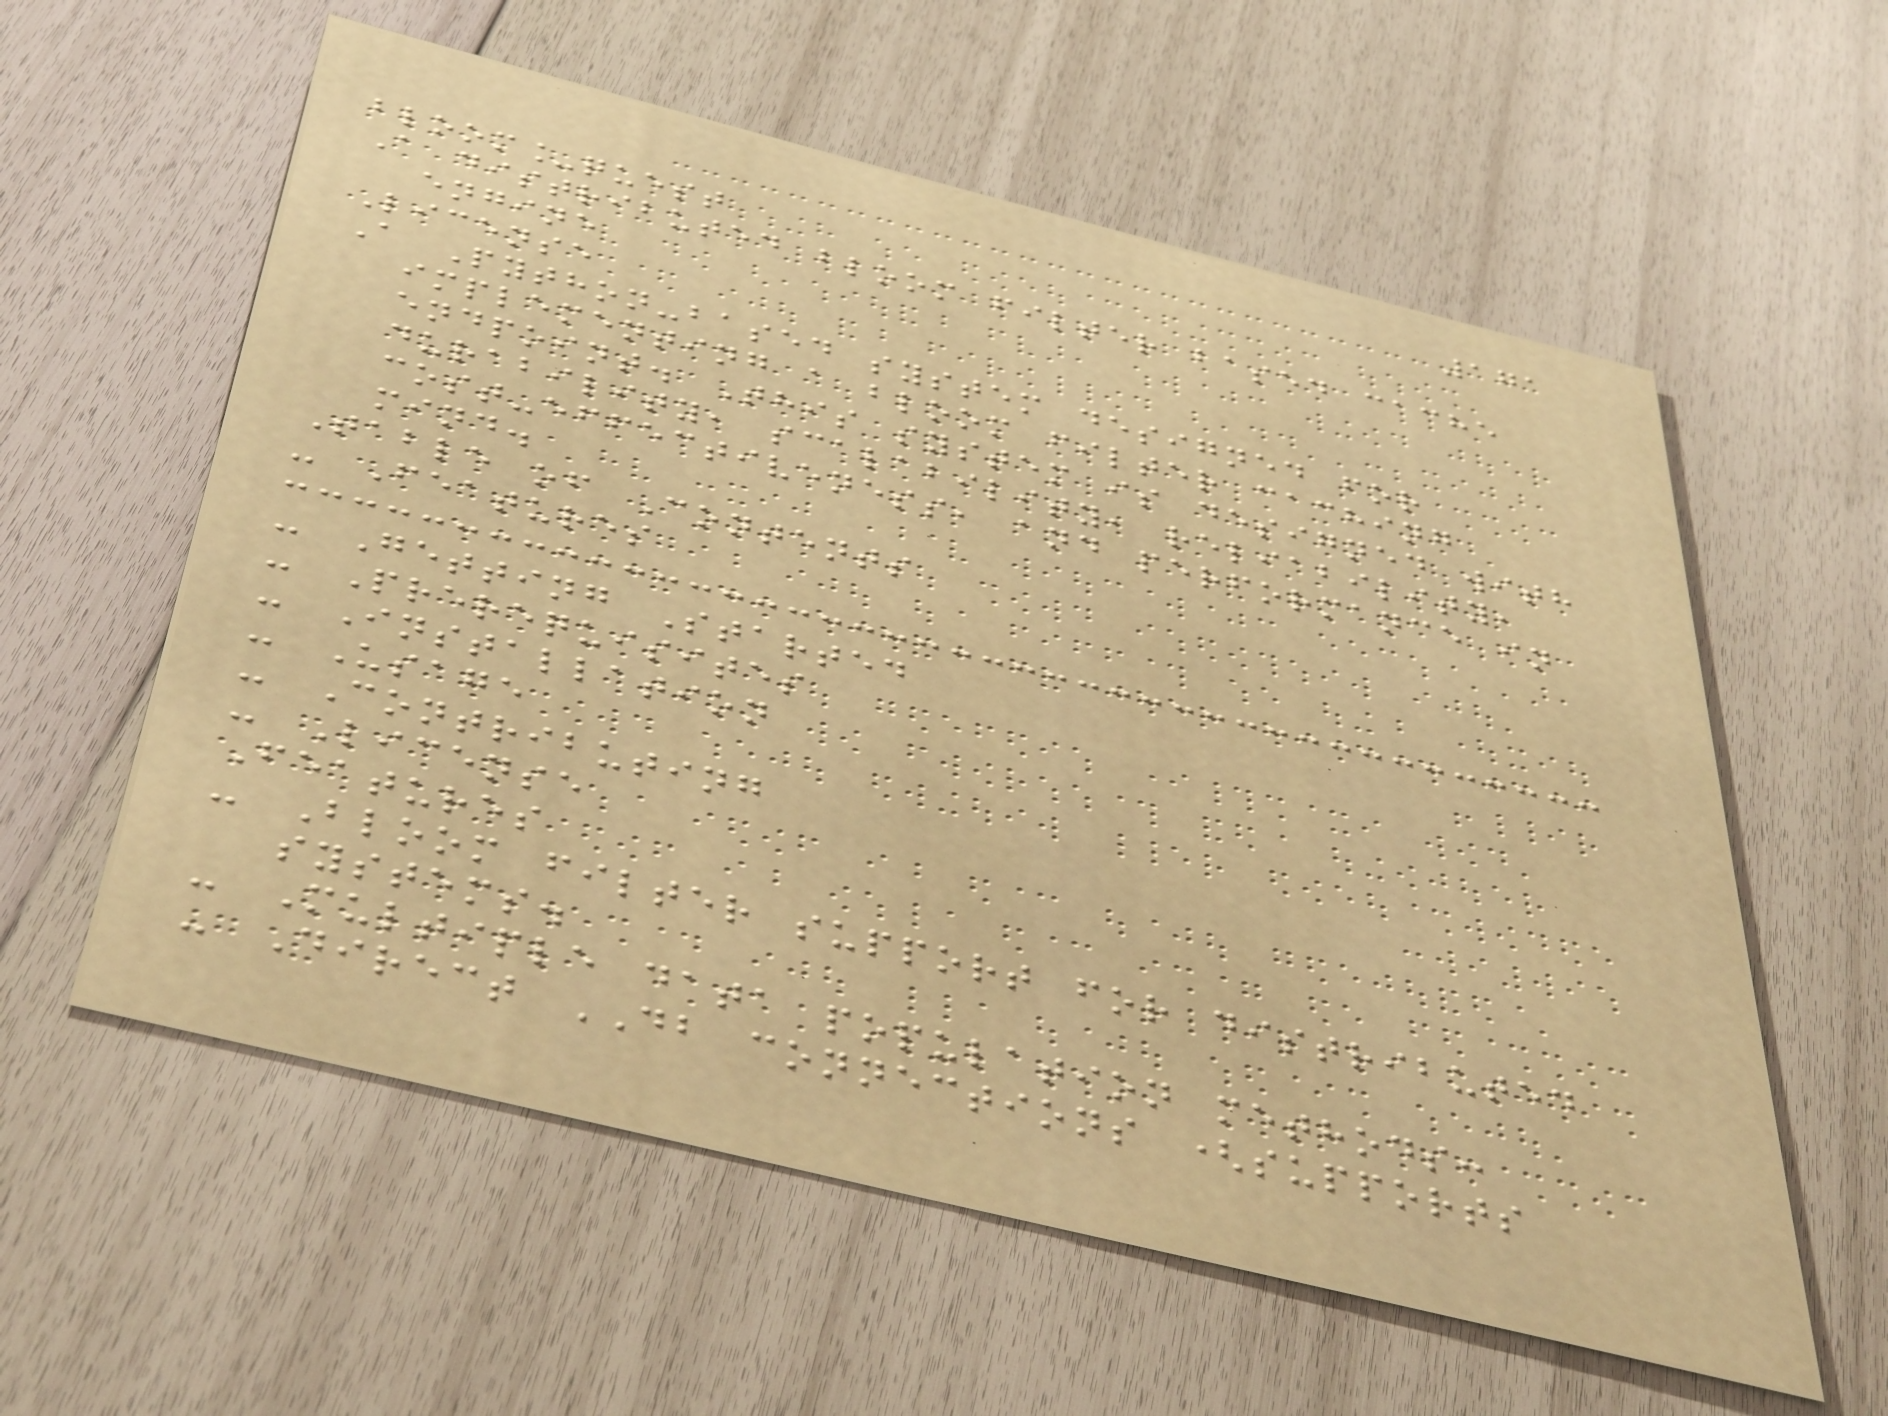171
bloom_quest
A distributed bloom filter based cache
engine
License
A Python-based system designed for
implementing a bloom filter caching
endpoint. This system is designed with
durability, scalability, reliability,
cost-effectiveness, and performance in
mind.
Table of Contents
- Features
- Getting Started
- Prerequisites
- Installation
- Usage
- Contributing
- License
Features
- Bloom filter support for distributed
systems.
- Multiple data population methods:
- Direct DB connections (supports
